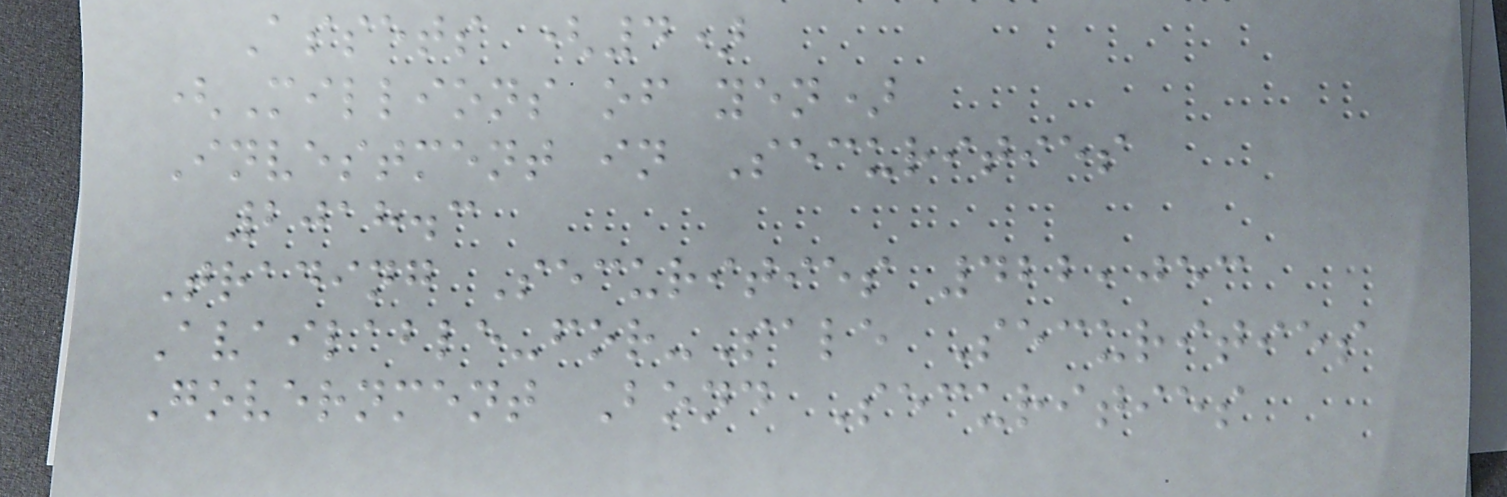Assets (4)
(Millions of yen)
Investment in Securities
2018.3
Trading Securities 422,053
Available-for-Sale Securities
Government Bond Securities
